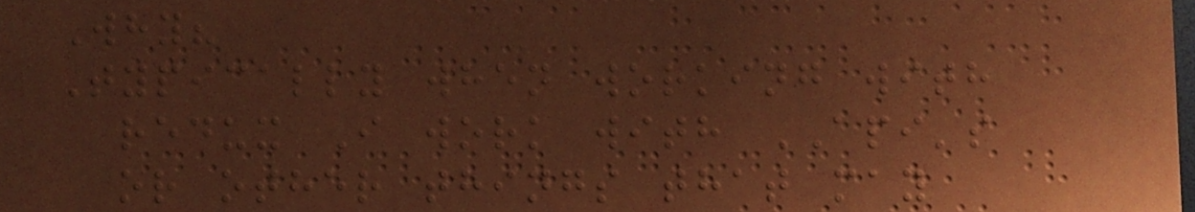Why?
Typically when working with
redux I work with API's
or other things that may
